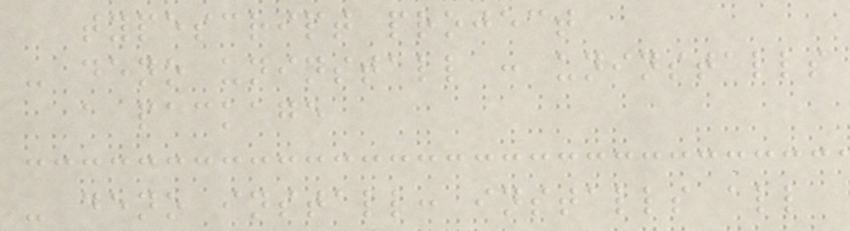typescript project
- deno uninstall : uninstalls
a package
- deno install: installs all
